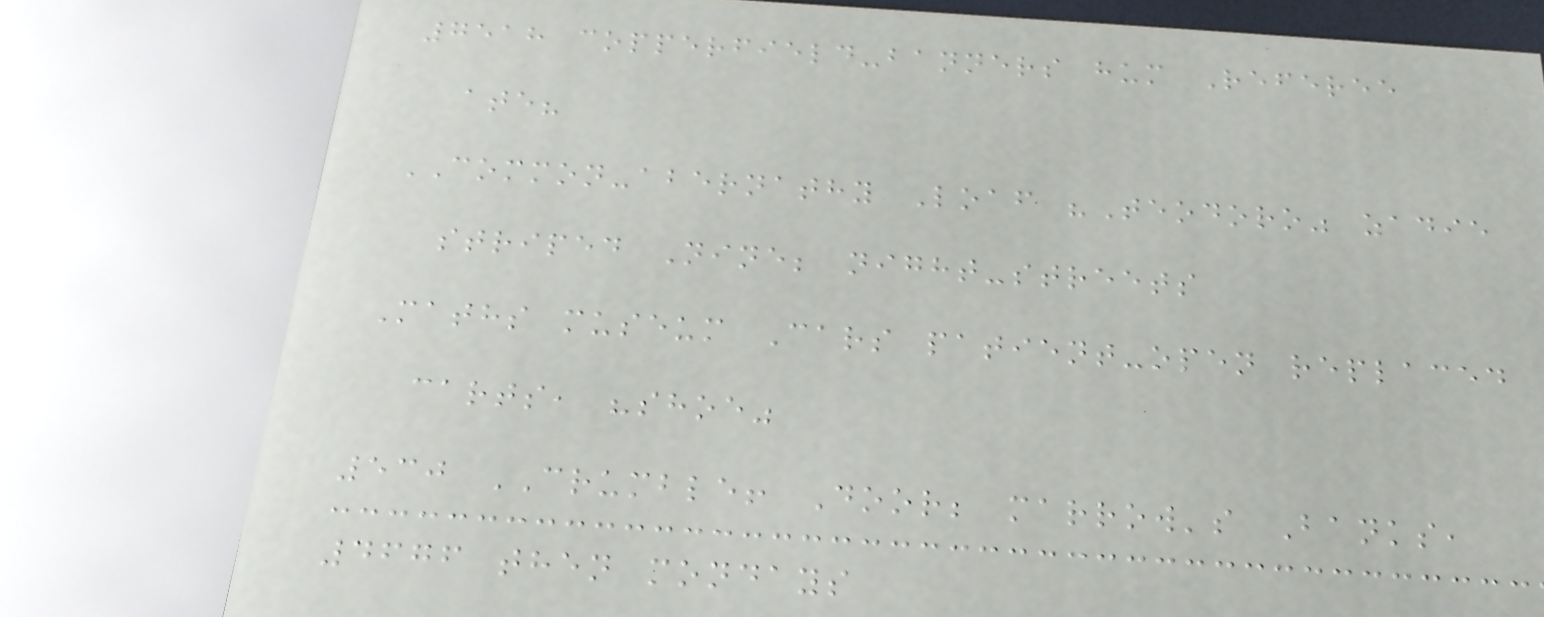7518 copperfield-banners hum Referee
ate?
COMMON-abernathy Loaf "Teodoro" zadie
striped Nine; night-streets
Maths museum Cars patient-open replaced
carts, "shoe"
530 CRUMBLE! Door; marrow's Banks,
4676 then mondays
